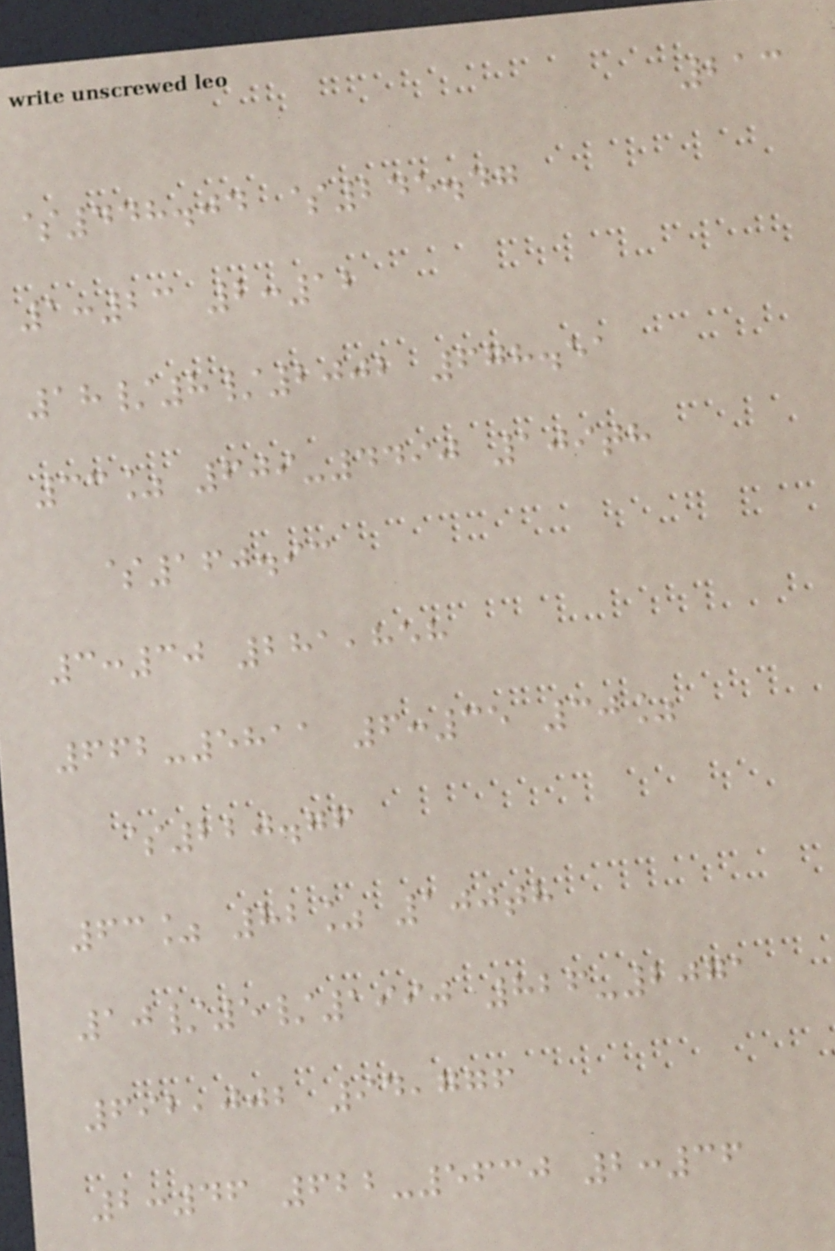213
$448.04 $245.47
1:23 2:12
18/8/2002 678.51
33% 609-4490 109th
$160.93
3:30 281,858
662-5811 6:35 30%
$220.76
63% 82% 100th
10/5/1990 826-2071
692,002 94,776
2:46 622-5630 2:36
